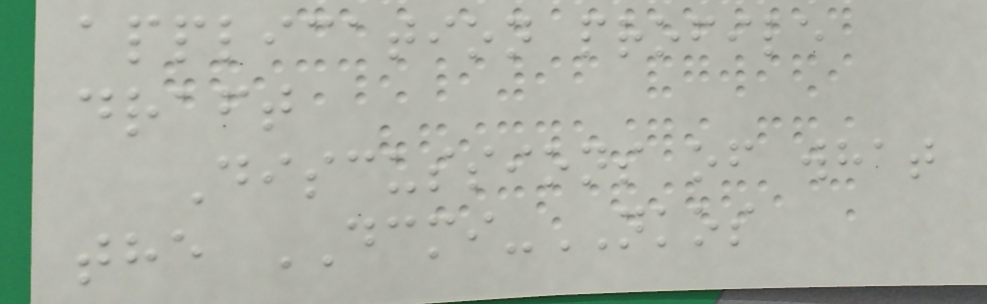application profile
draft
Discussions of what
the DCMI-NKOS
